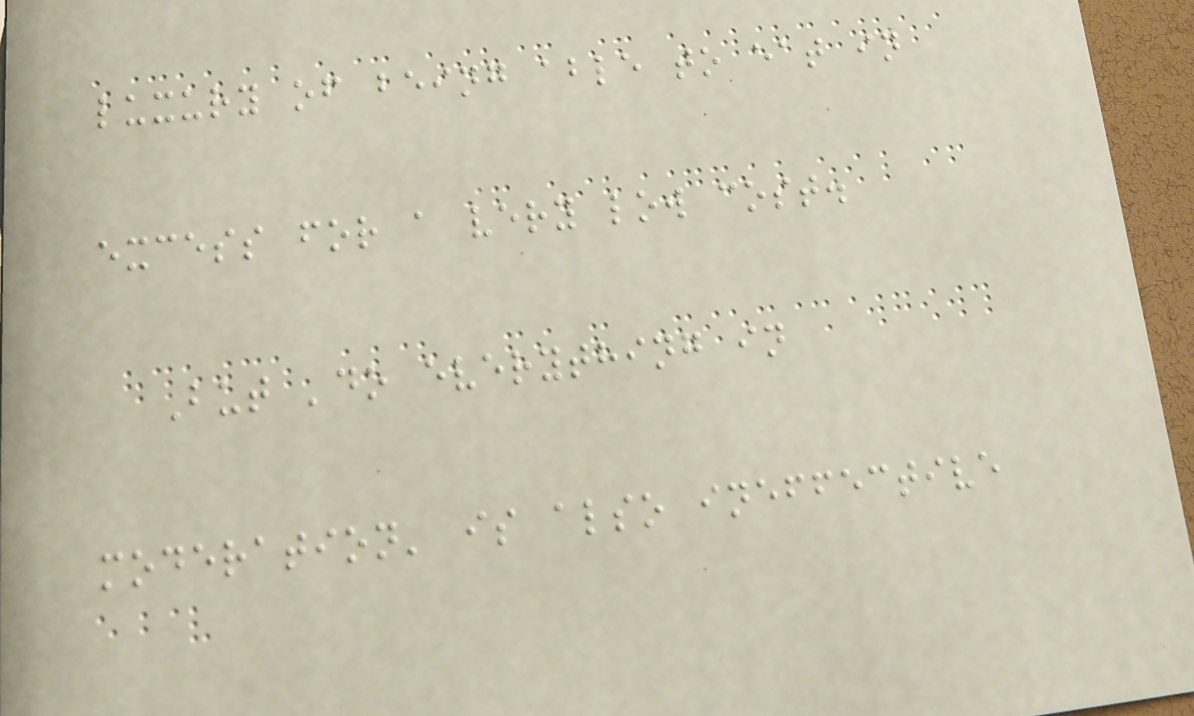luxury of being able to eat in
excess for a very low cost.
But 'do everything in
moderation' is also ineffective
